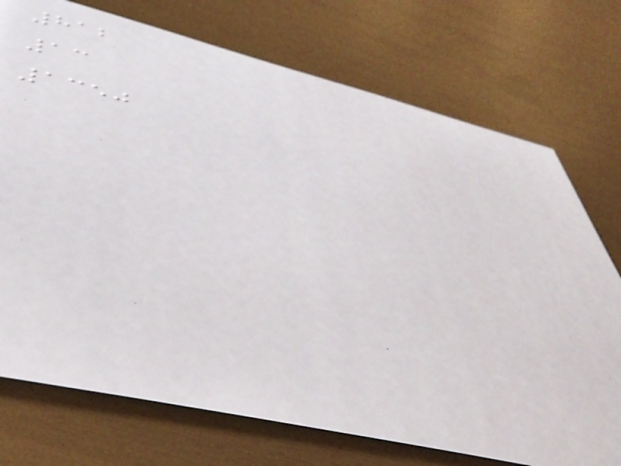812
13
1350
